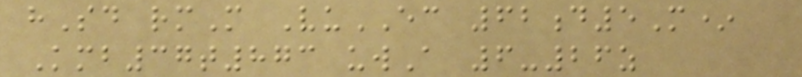hSd rmM VuEC 62d5M*
Kmb37t873 uwA 6-26z
